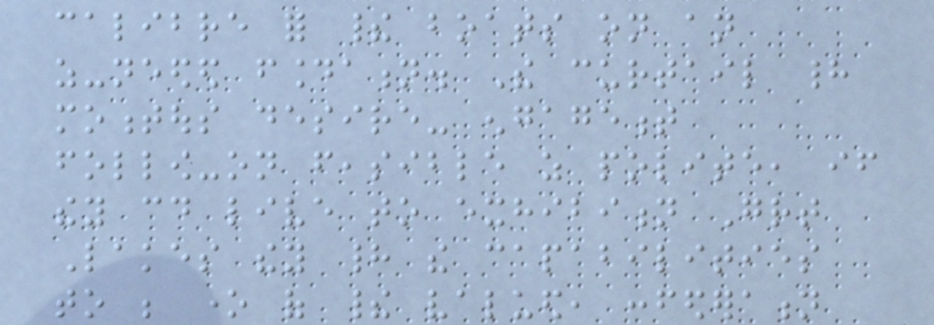calibre for their boats on an
as-needed foundation. The curtail had
momentous desire- engagement
follow-on feasible as polite, if
they could live to exhibition Great
Lakes they had the capabilities
to be one of their valued, confederation
